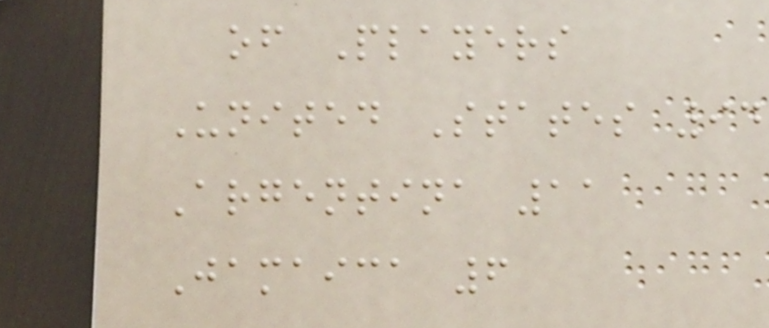of Players
United States 94
Argentina 11
Jamaica 6
